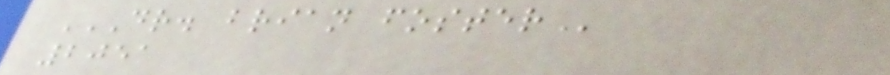DR. BRIAN FOSTER
2051
